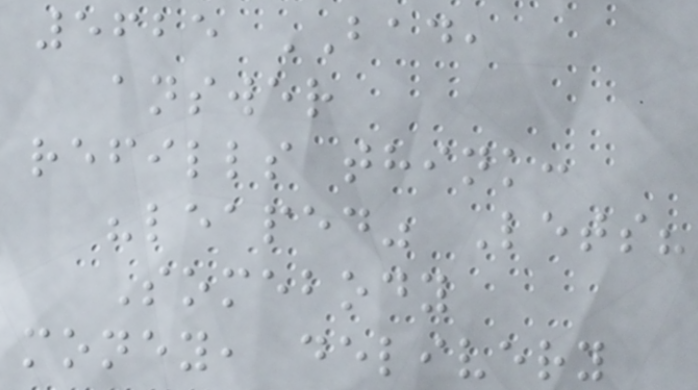5625 BAD,
answer
refills think:
"leaped" Lets?
Somebody
money, delivery
